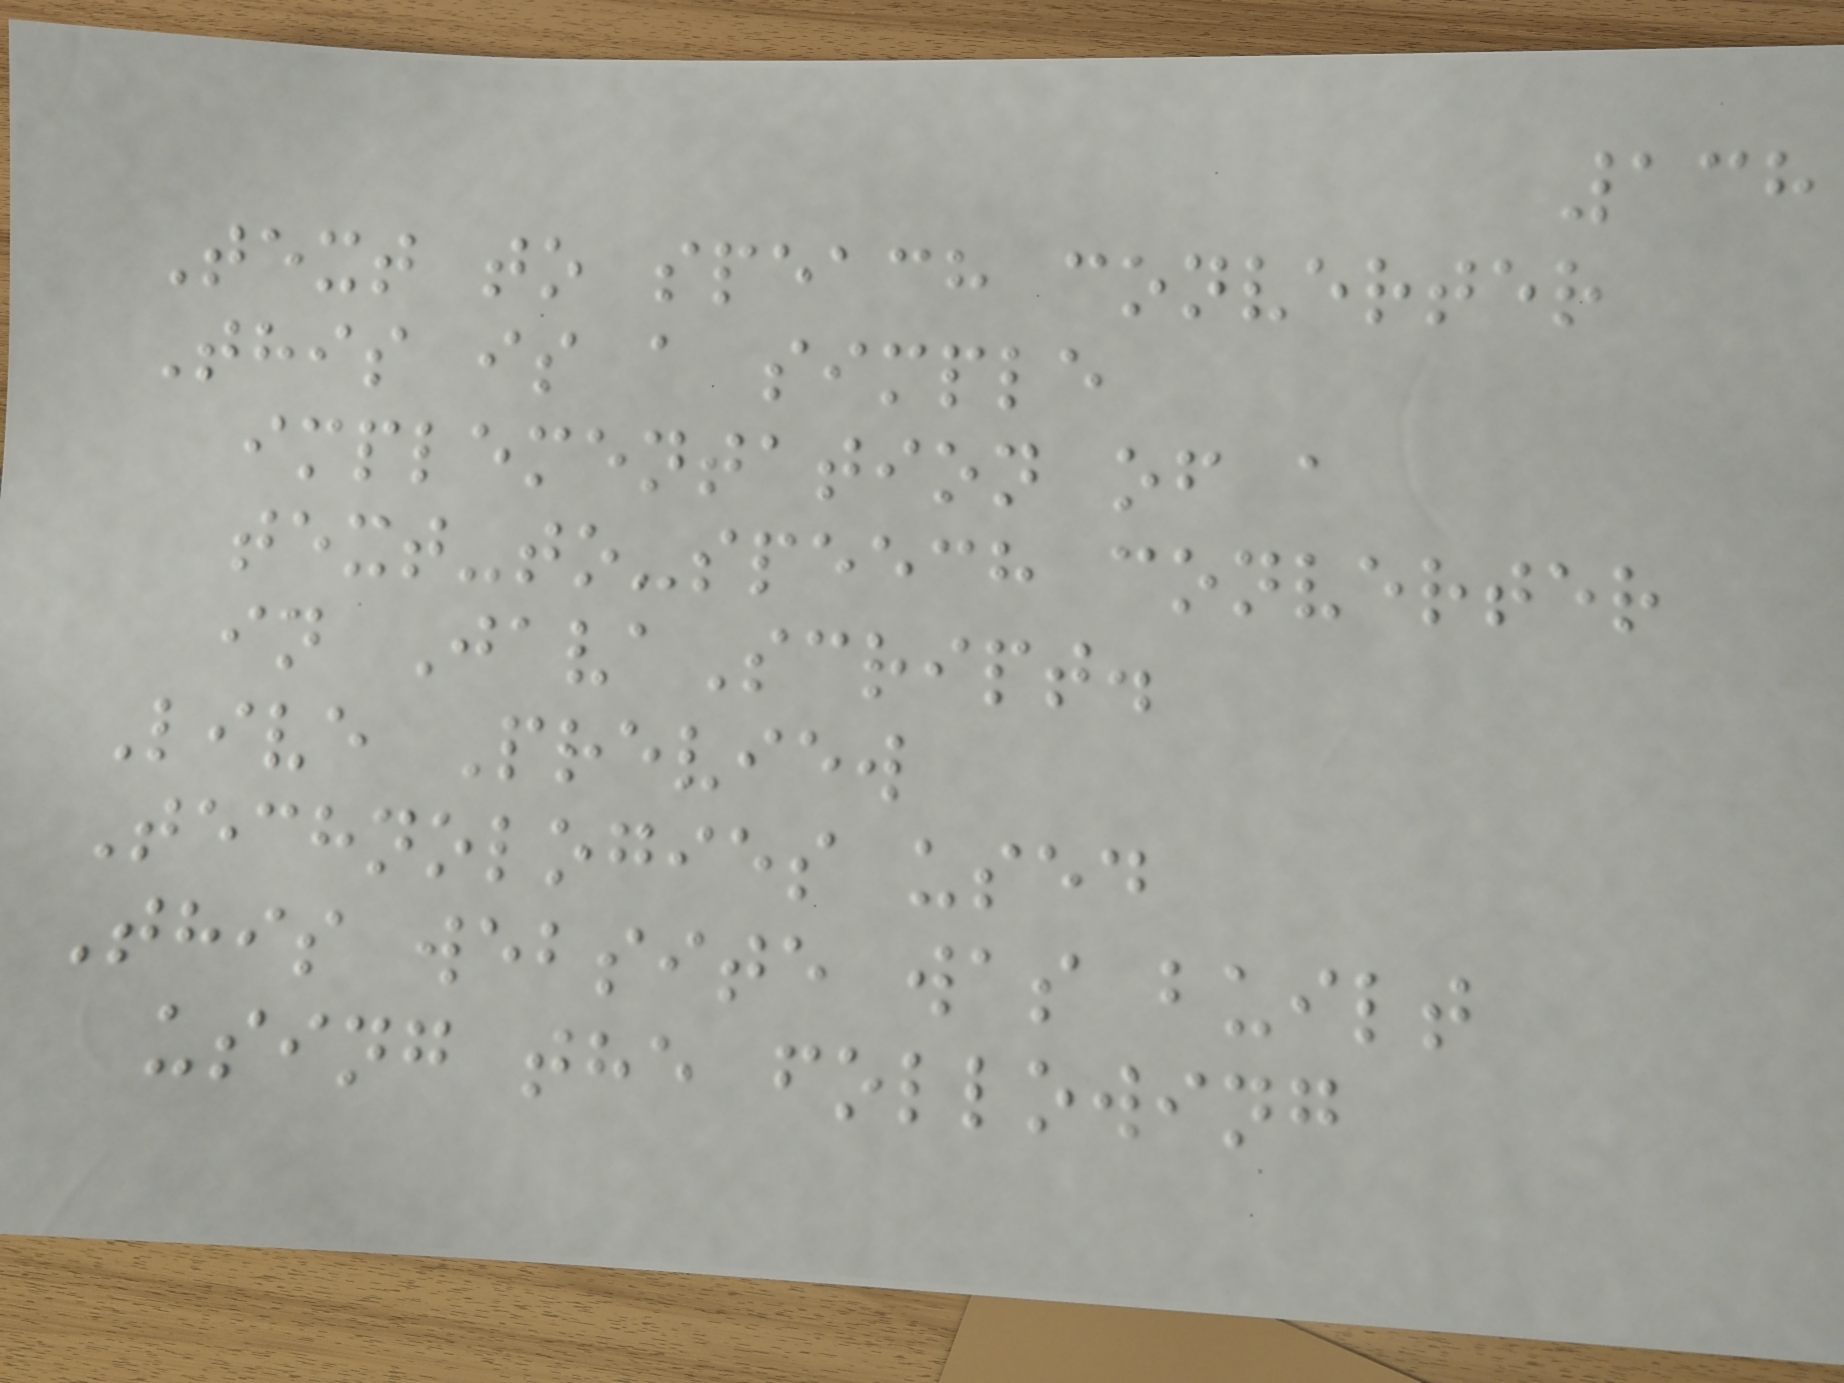138
Text to speach converter
This is a simple
implementation of a
text-to-speech converter
in JavaScript.
Live Preview
Technologies used
This website was built
using the following
